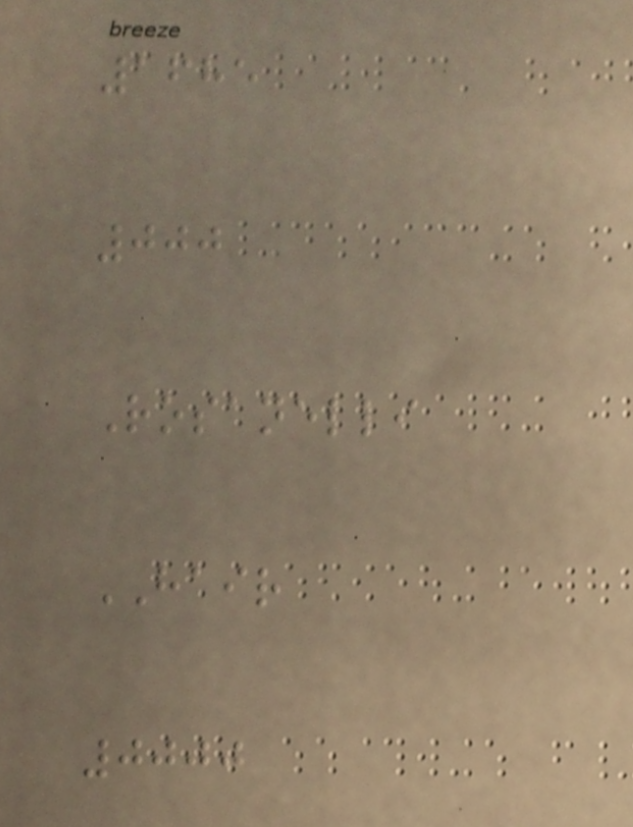1685
000
Rosanelli
HAIR
0000
